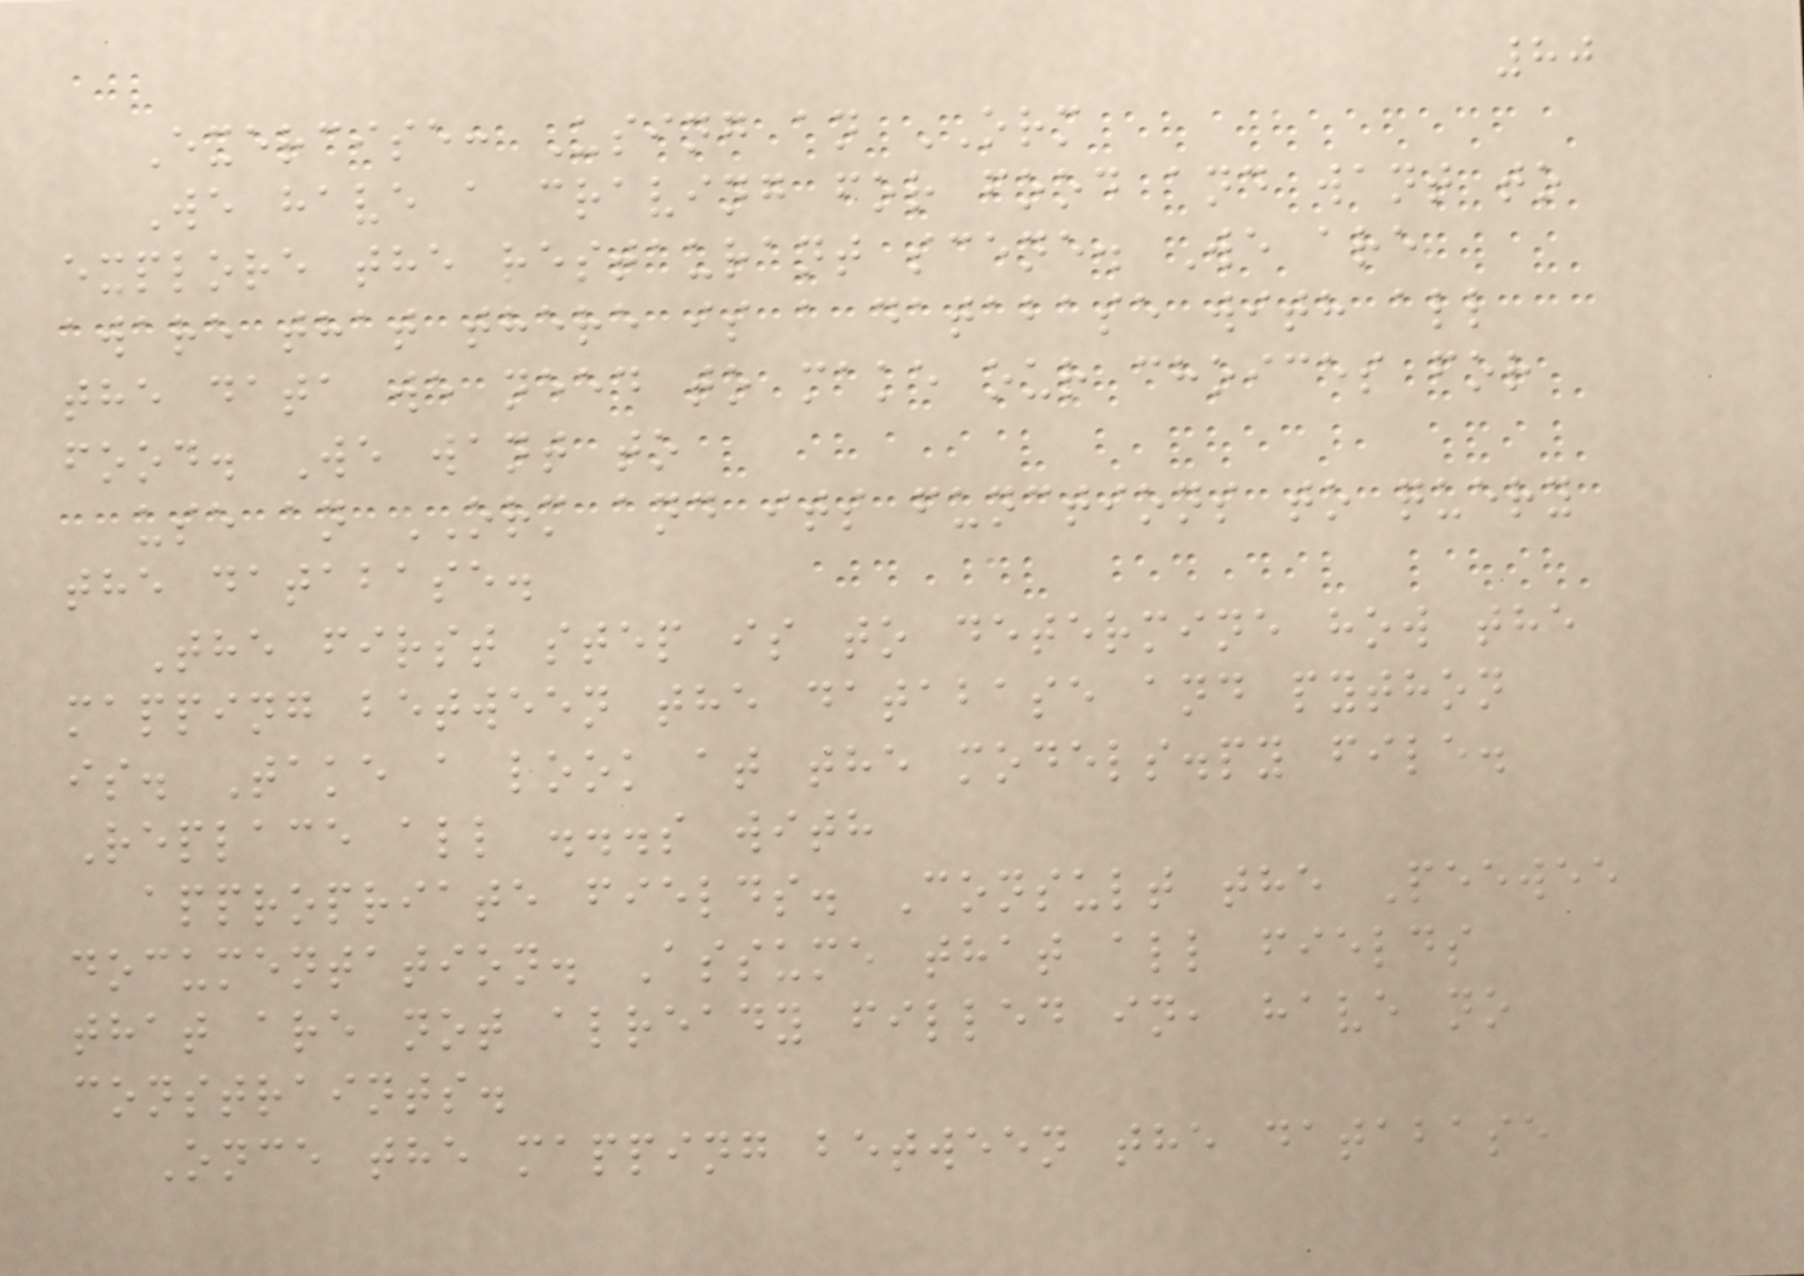80
Exercise: Using an ORM
We have a craving for food and want to
explore the restaurant scene. We are
aware that there is a database with all
the data we need to make our choices for
food. We want to
use an ORM and its functions to query
the database.
The first step is to determine how the
mapping between the database and python
is. Take a look at the models.py file.
Replace all ...s with
appropriate fields. Consult the Peewee
documentation. Assume that all fields
that are not already filled in, have no
constraints.
Once the mapping between the database
